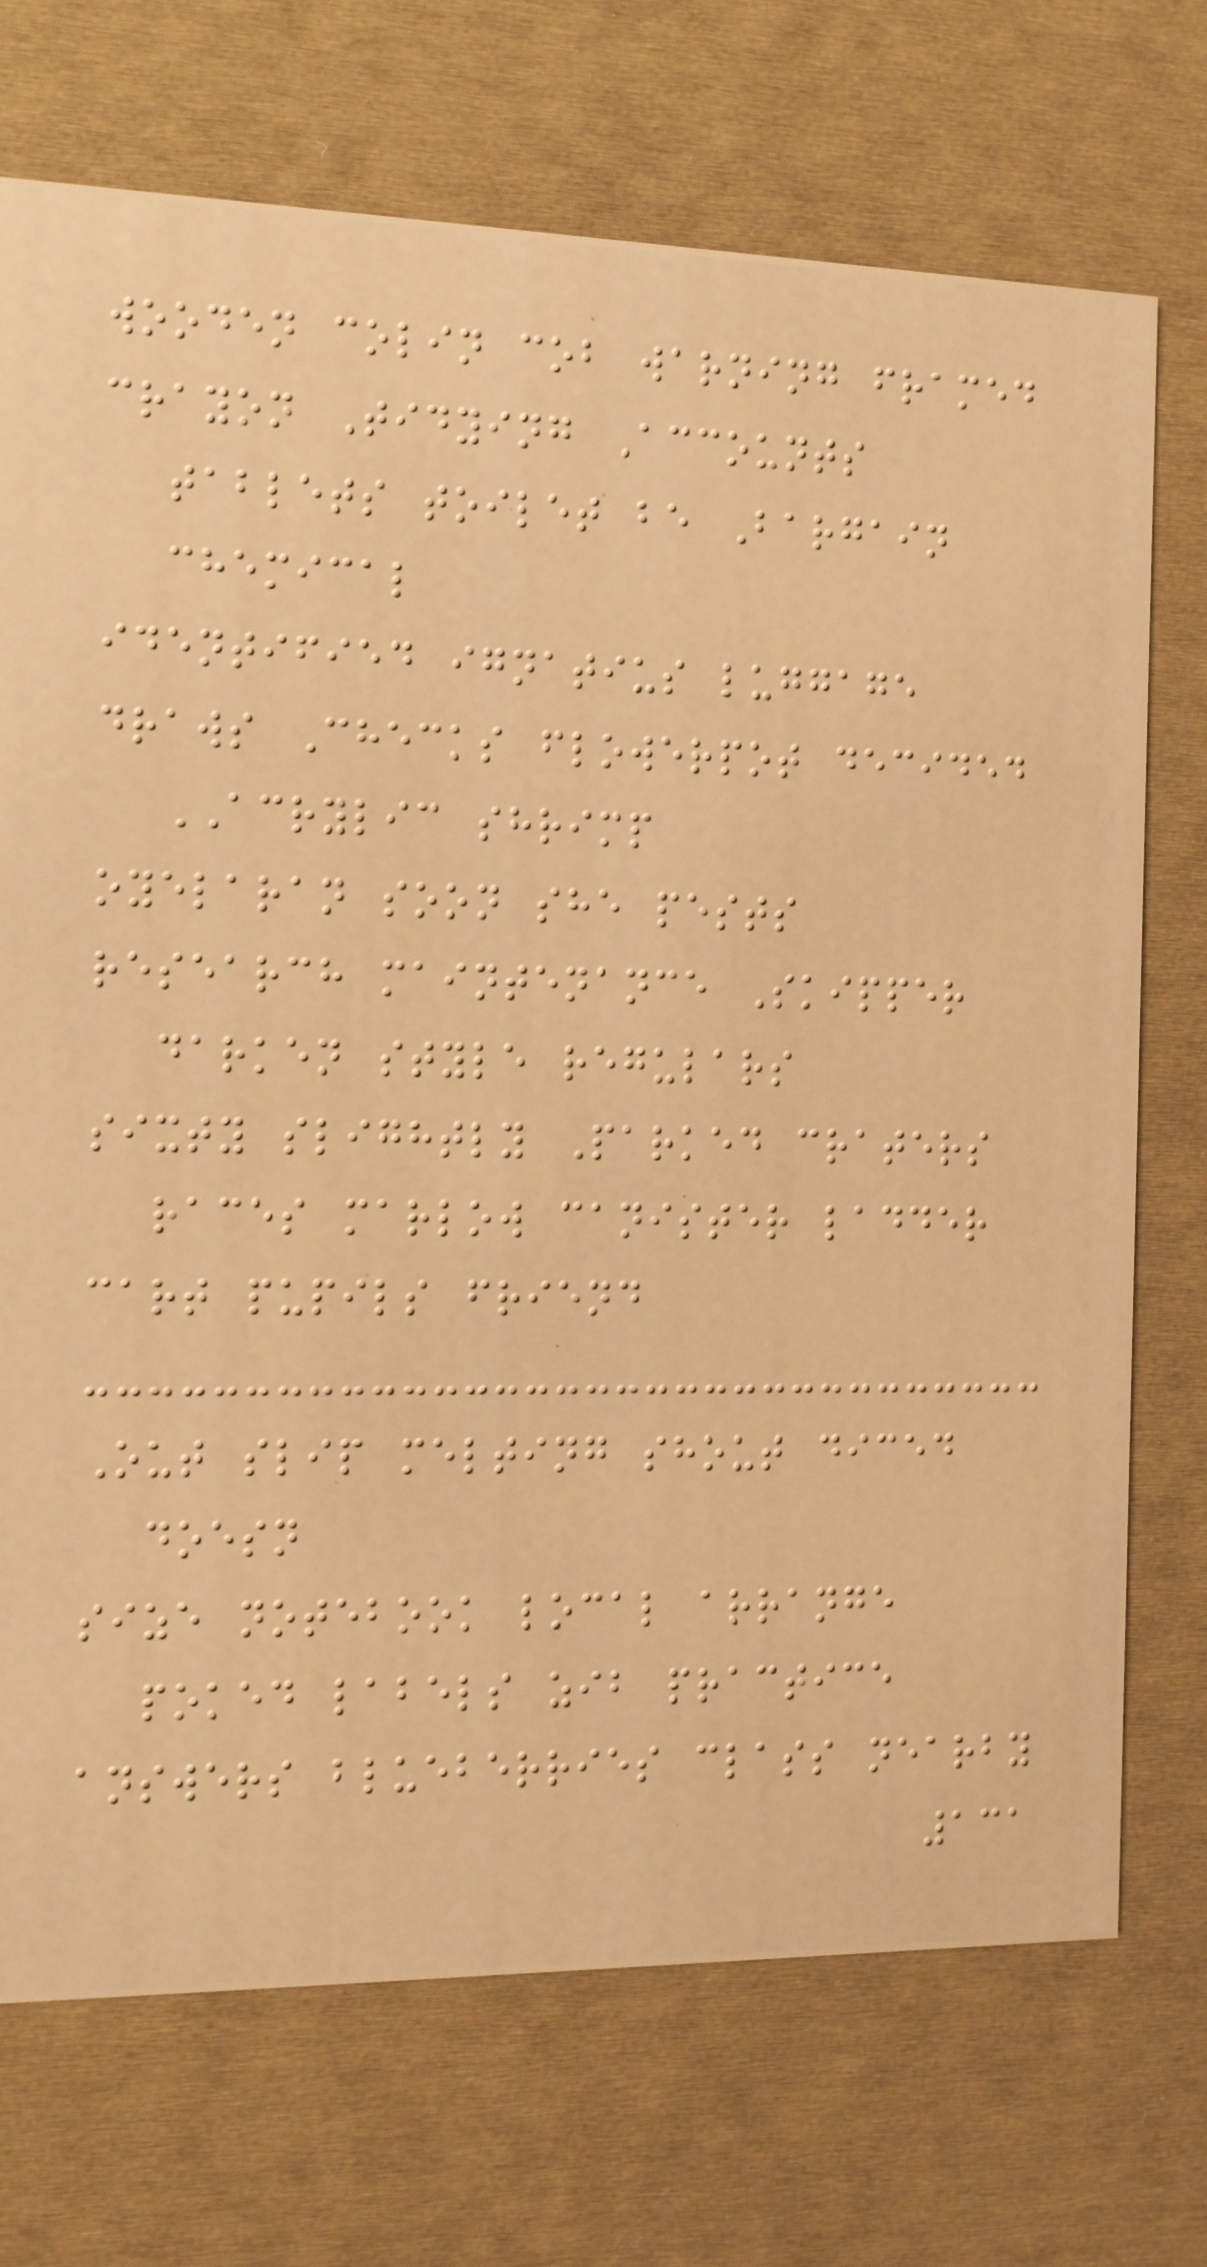wooden colin cob warning framed
crayon Tidying Accounts
tablets toilet be Bargain
chemical
identified ignatius luggage
draws Checks flowerpot decided
ACRYLIC shrimp
oyelaran soon she pests
research maintenance Skipper
darken style regulars
sixty slightly Parked craters
races marlow canister ladder
cart pupils friend
Out slip melting shout diced
doesn
size notebook local arrange
poked labels zib practice
answers blueberries class nearby
131
